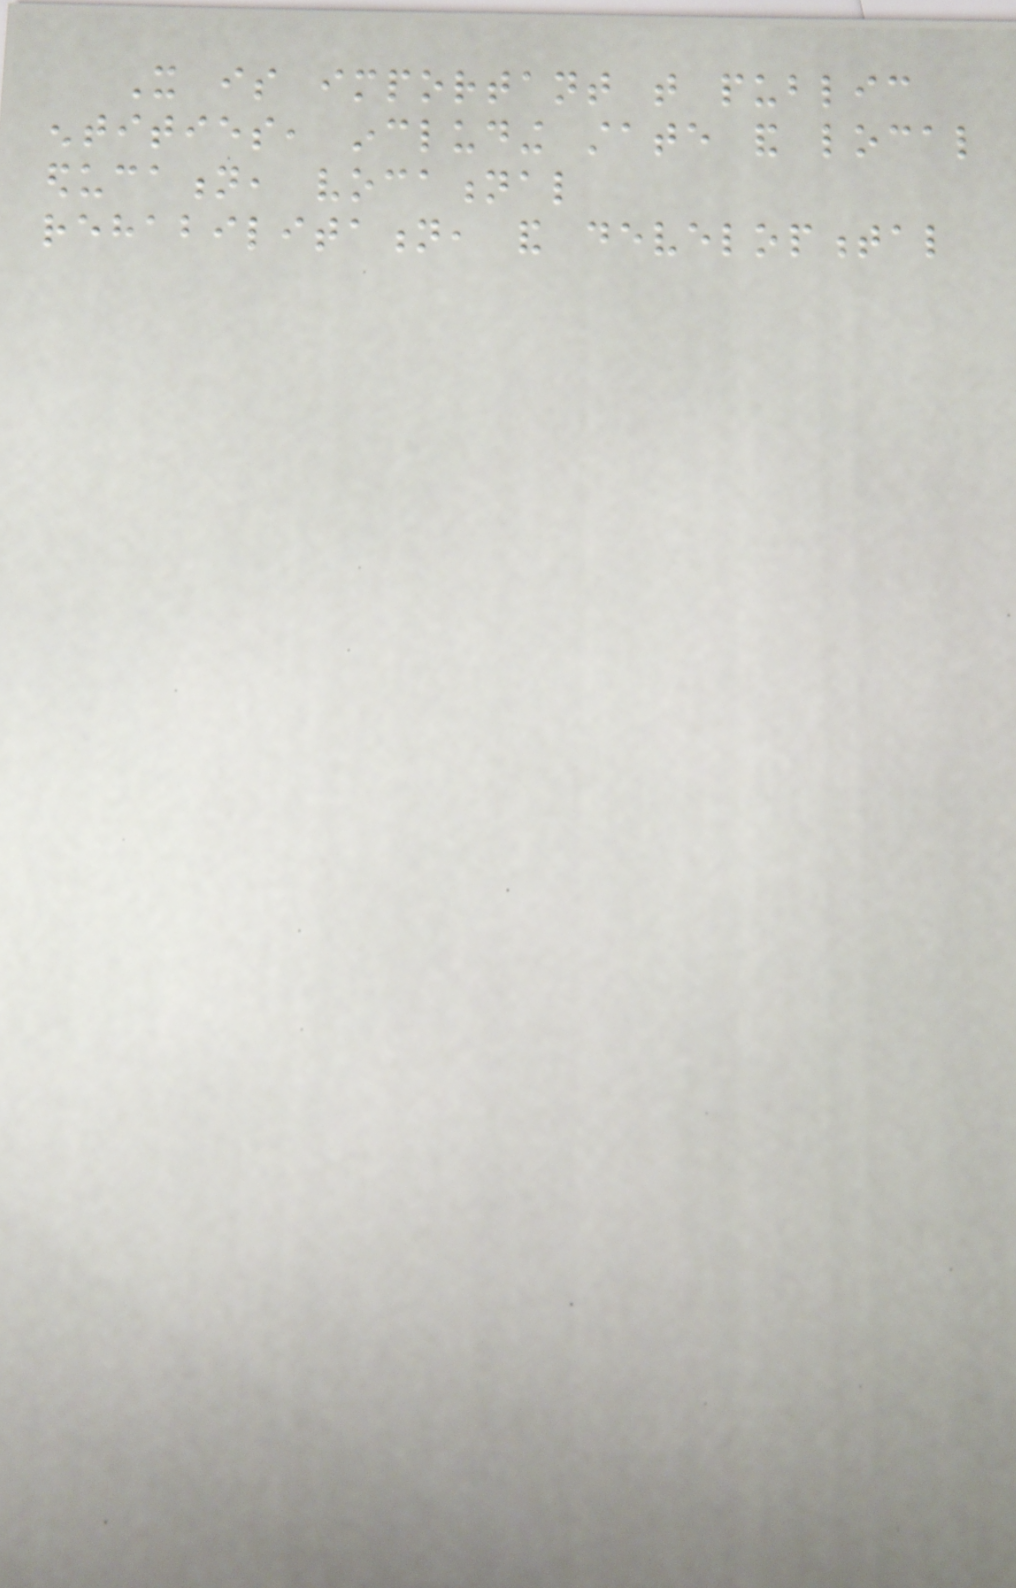It is important that public
entities, including state and local
education, vocational
rehabilitation, and developmental
